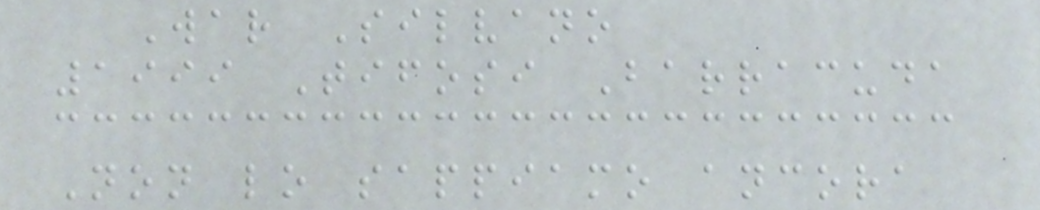War Silvano
1999 Tifosi Barracuda
Non lo sappiamo ancora
